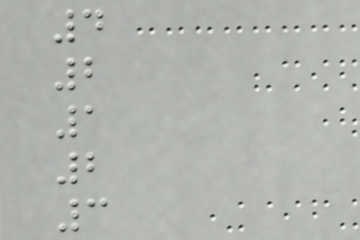4
2
1
2
3
